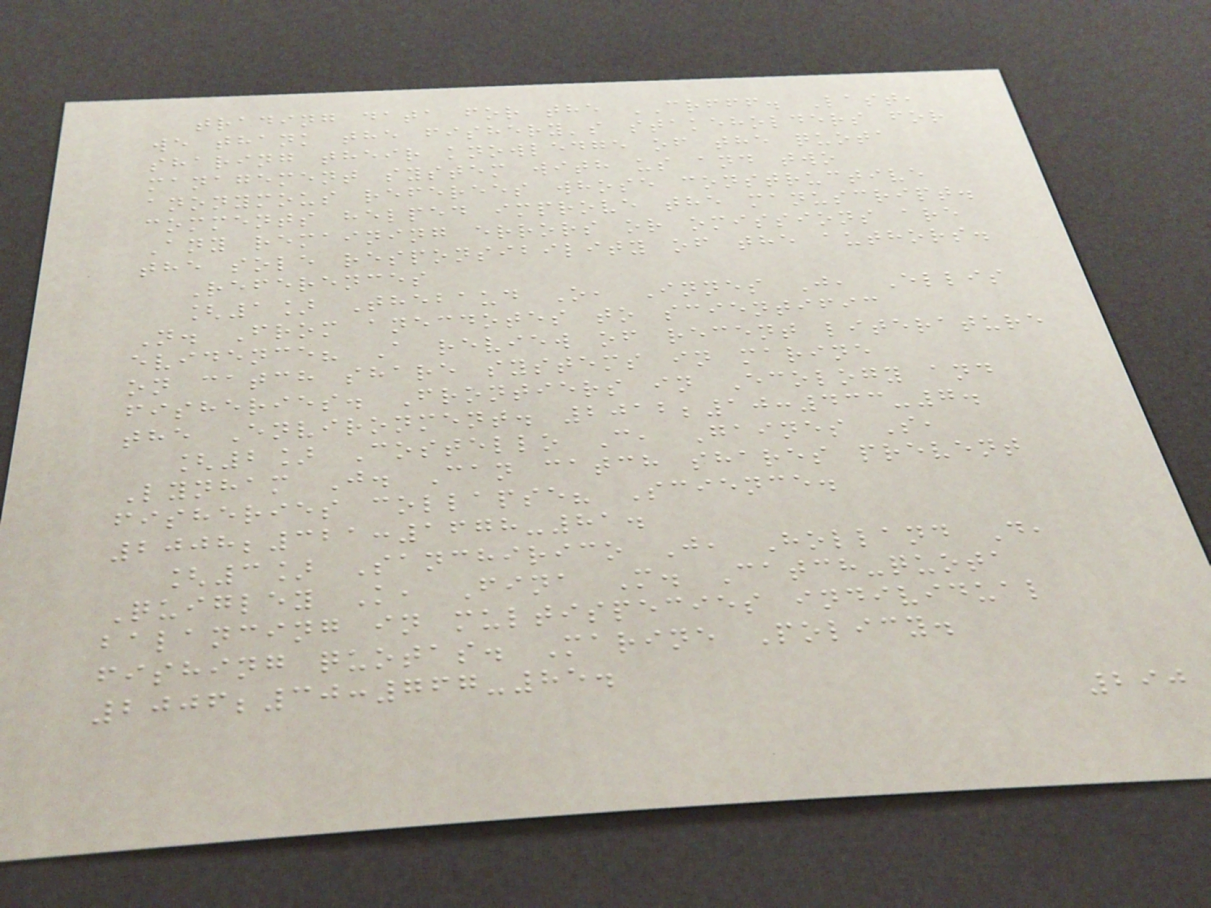trading data for the CRFFF. Last,
we thank the fishery's stakeholders for
sharing their knowledge of the quota
management system with us and two
anonymous referees whose constructive
comments helped improve the manuscript.
Any remaining errors or omissions are
the sole responsibility of the authors.
References
[1] Thebaud O, Innes J, Ellis
N. From anecdotes to scientific
evidence? A review of recent literature
on catch share systems in marine
fisheries. Frontiers in Ecology and
the Environment. 2012;10:433-7.
[2] Costello C, Gaines S,
Lynham J. Can catch shares prevent
fisheries collapse? Science.
2008;321:1678-81.
[3] Sanchirico J, Holland D,
Quigley K, Fina M. Catch-quota
balancing in multispecies individual
fishing quotas. Marine Policy.
2006;30:767-85.
290
